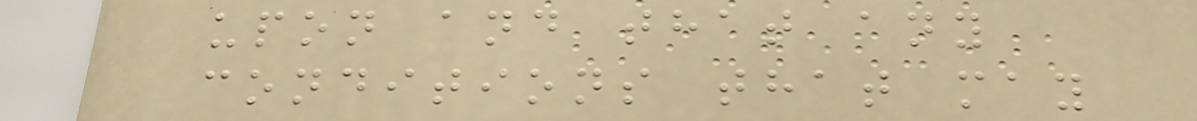upon and that any
conditions that may
